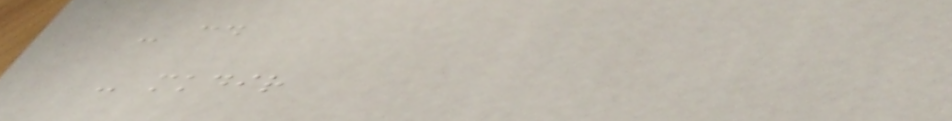- cd
- mkdir
